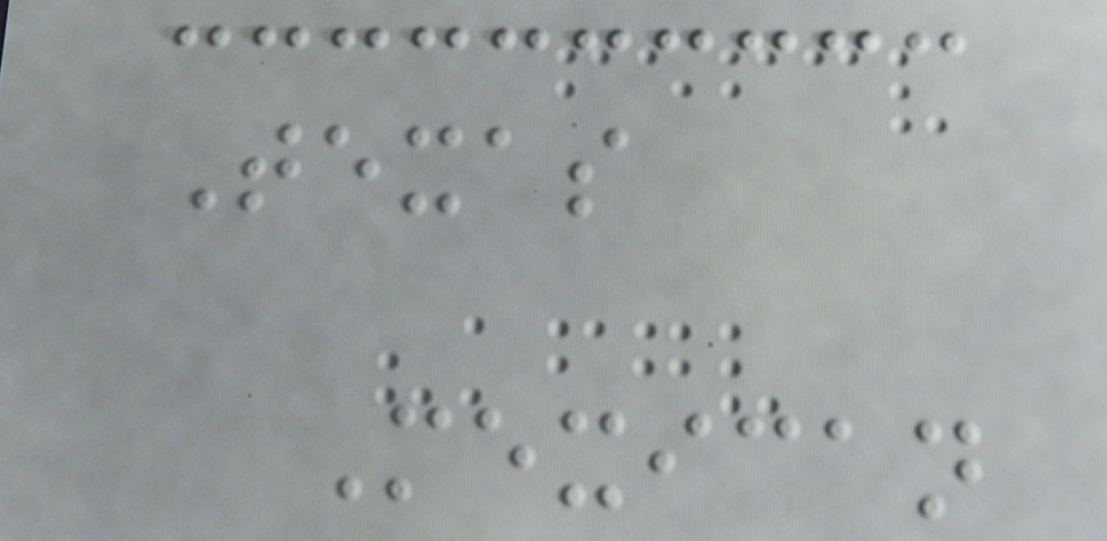Texas
Mexican
